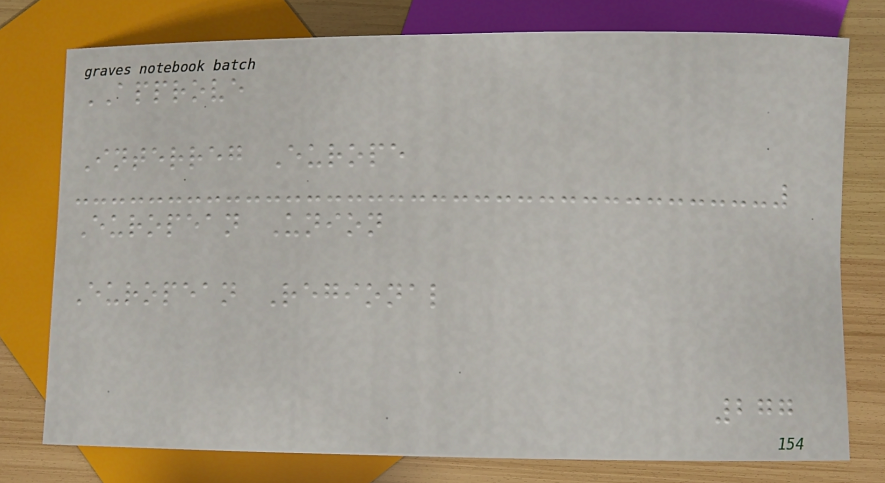APPROVE
Interreg Europe
European Union
European Regional
277
